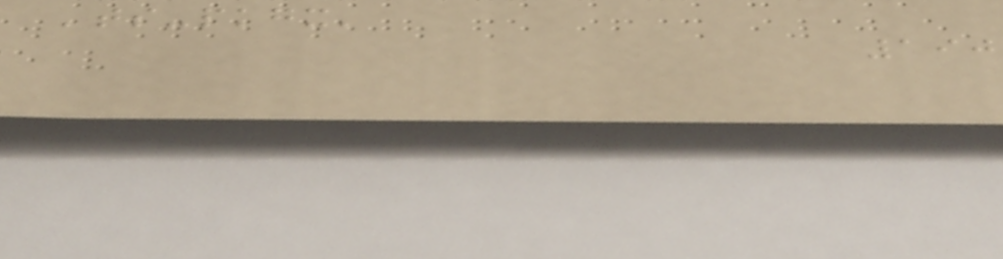'ts-pkgx'
190
